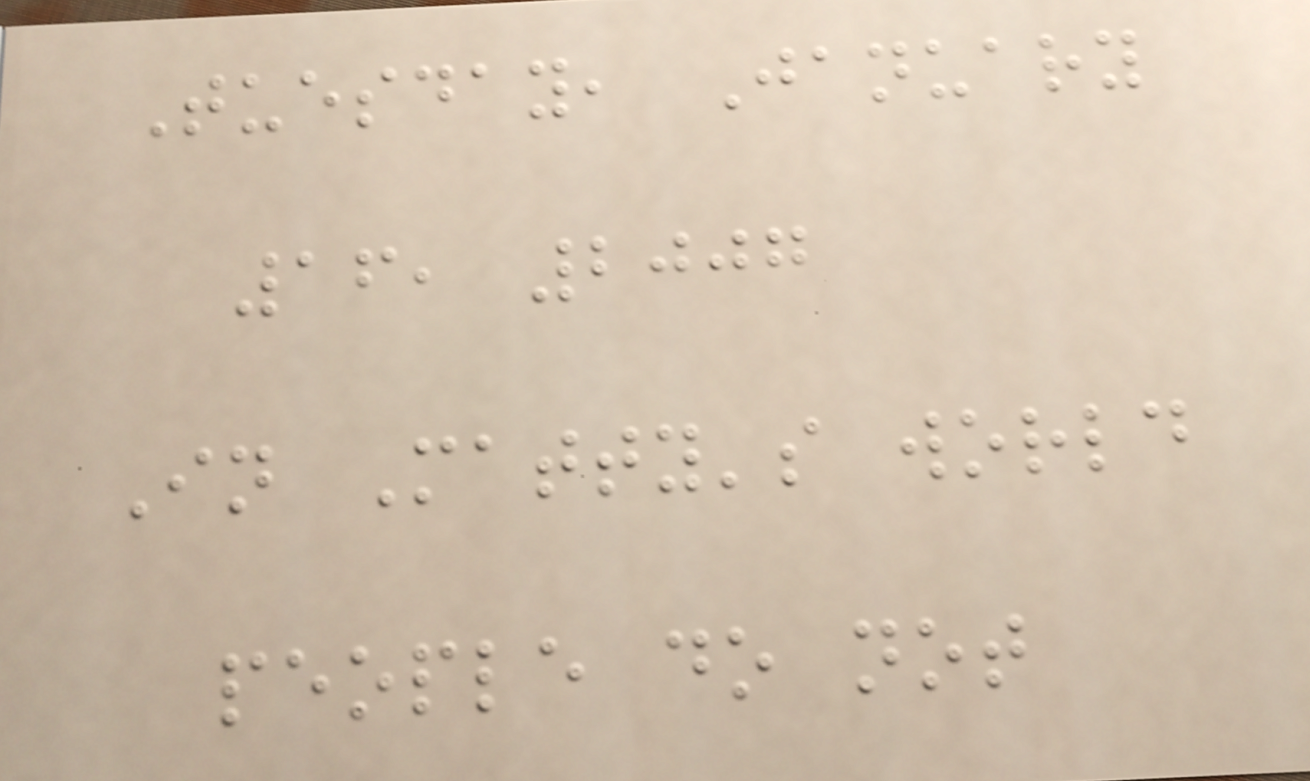Tuesday, January
16, 2007
In Matty's world
people do not
